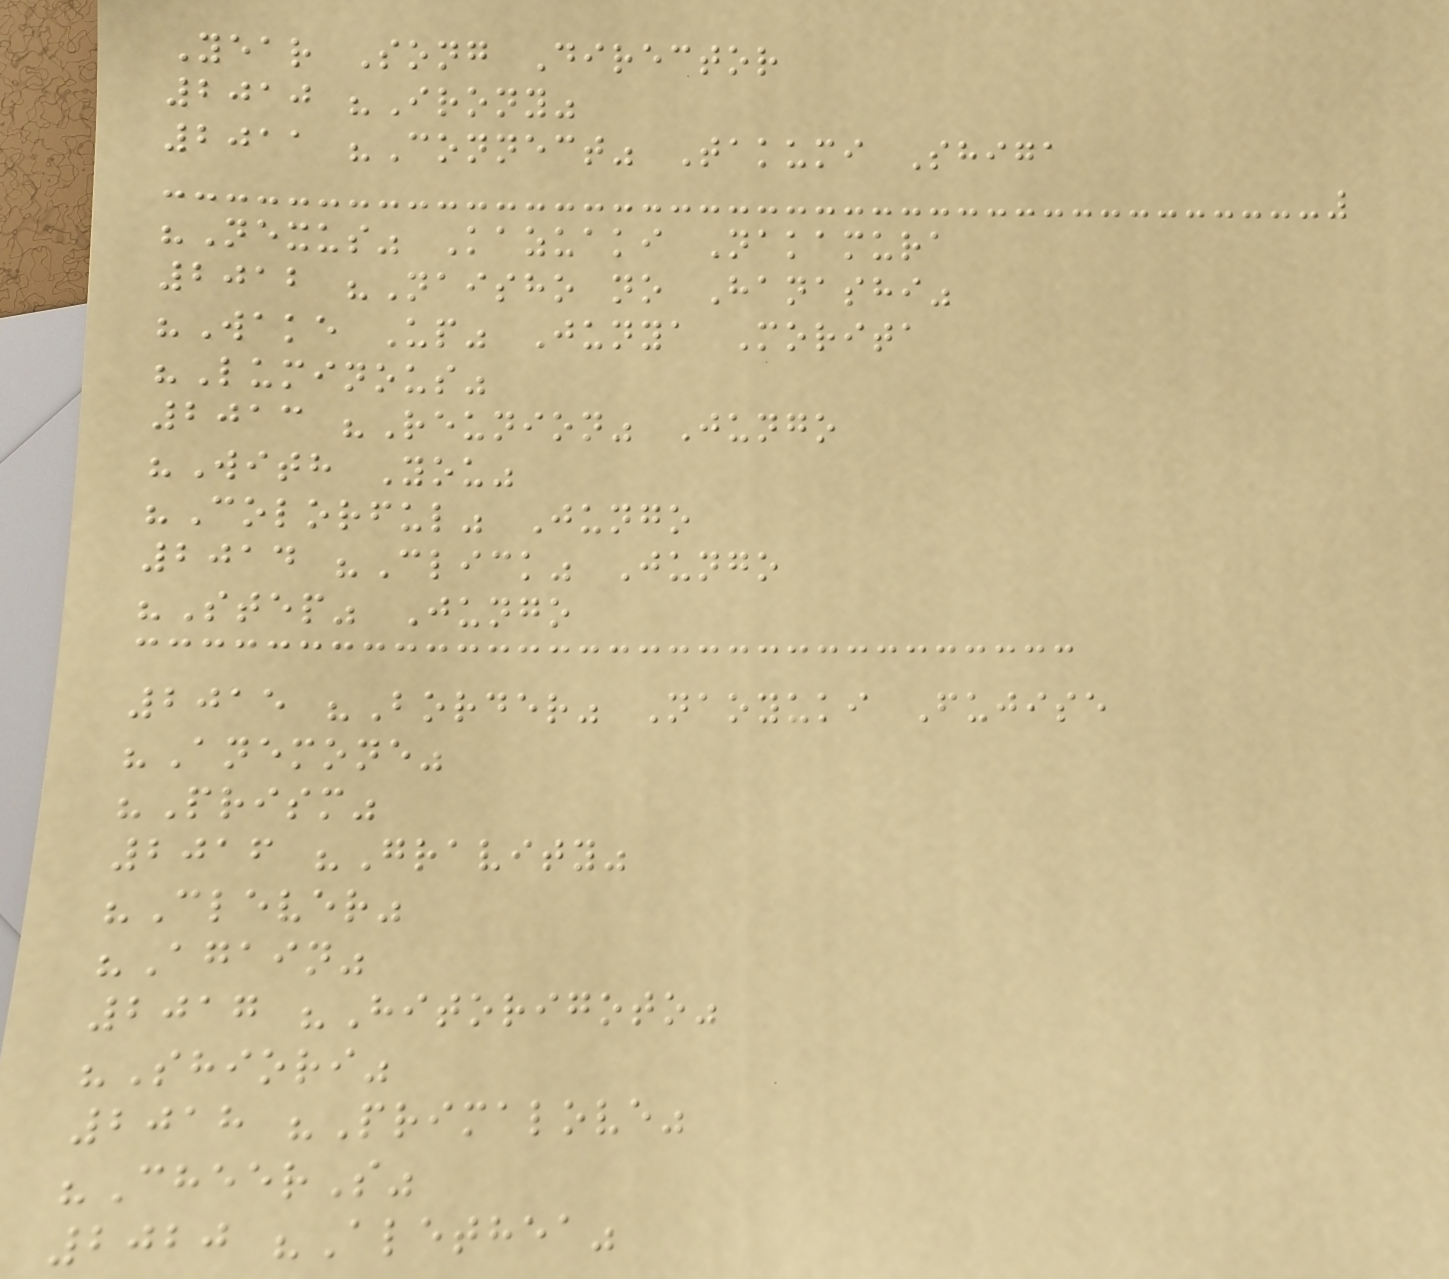Year Song Director
2010 "Irony"
2011 "Connect" Takumi Shiga
"Nexus" Kazuaki Nakamura
2012 "Naisho no Hanashi"
"Wake Up" Junya Morita
"Luminous"
2013 "Reunion" Jungo
"With You"
"Colorful" Jungo
2014 "Click" Jungo
"Step" Jungo
2015 "Border" Naoyuki Fujise
"Anemone"
"Prism"
2016 "Gravity"
"Clever"
"Again"
2017 "Hitorigoto"
"Shiori"
2018 "Primalove"
"CheerS"
2020 "Alethea"
